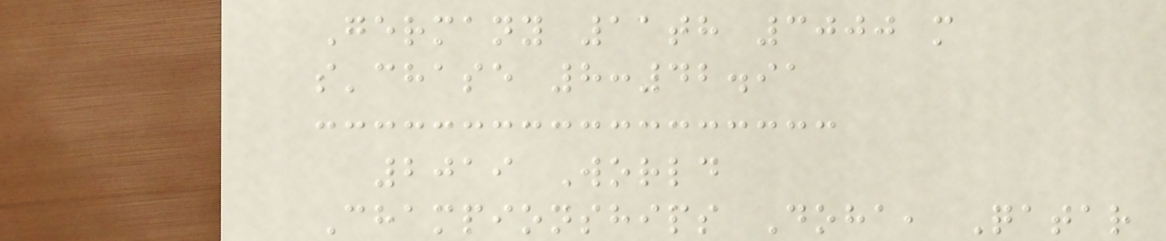Germany 11th 3000 m
s'chase 8:42.91
2019 World
Championships Doha, Qatar
